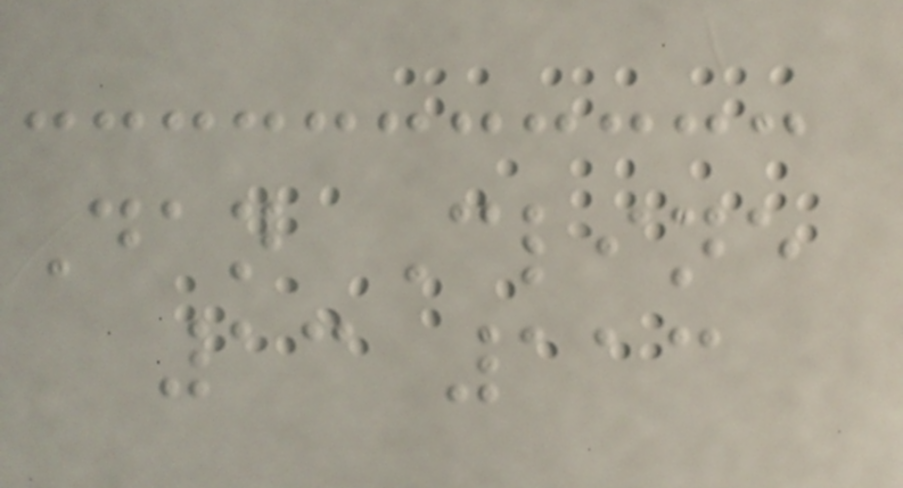Dan Cline
13 113
